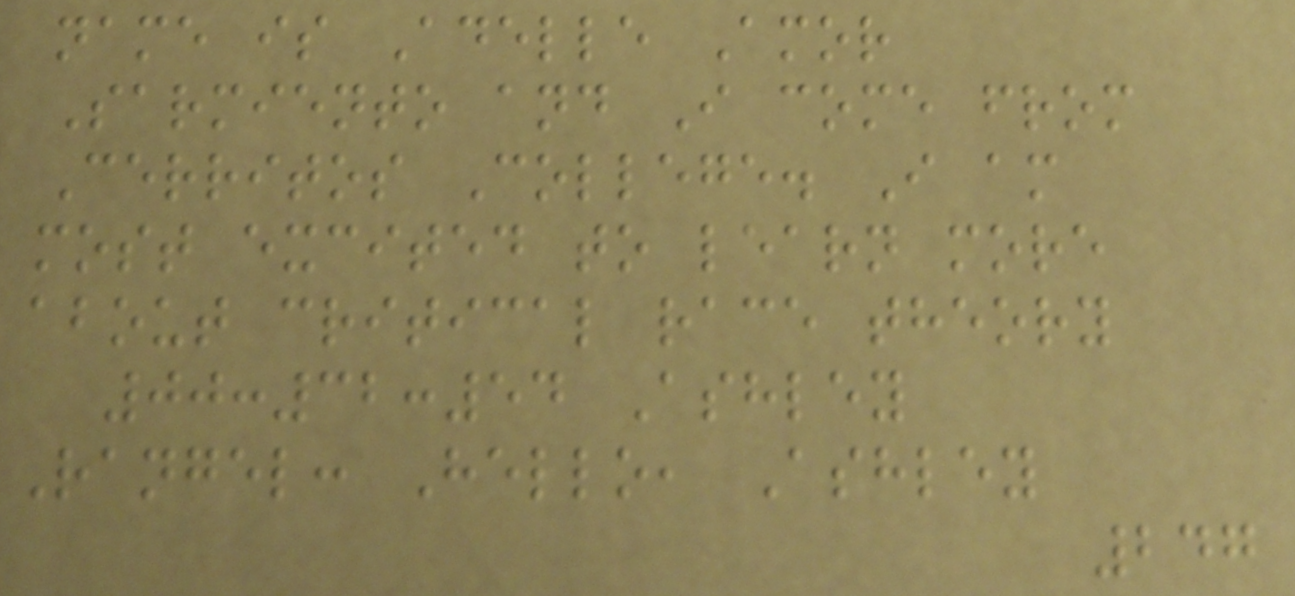name is Adelle Amor
Sarmiento and I come from
Cerritos College. I am
most excited to learn more
about critical race theory
00:32:54 Ashley
Rangel: Hello, Ashley
247
